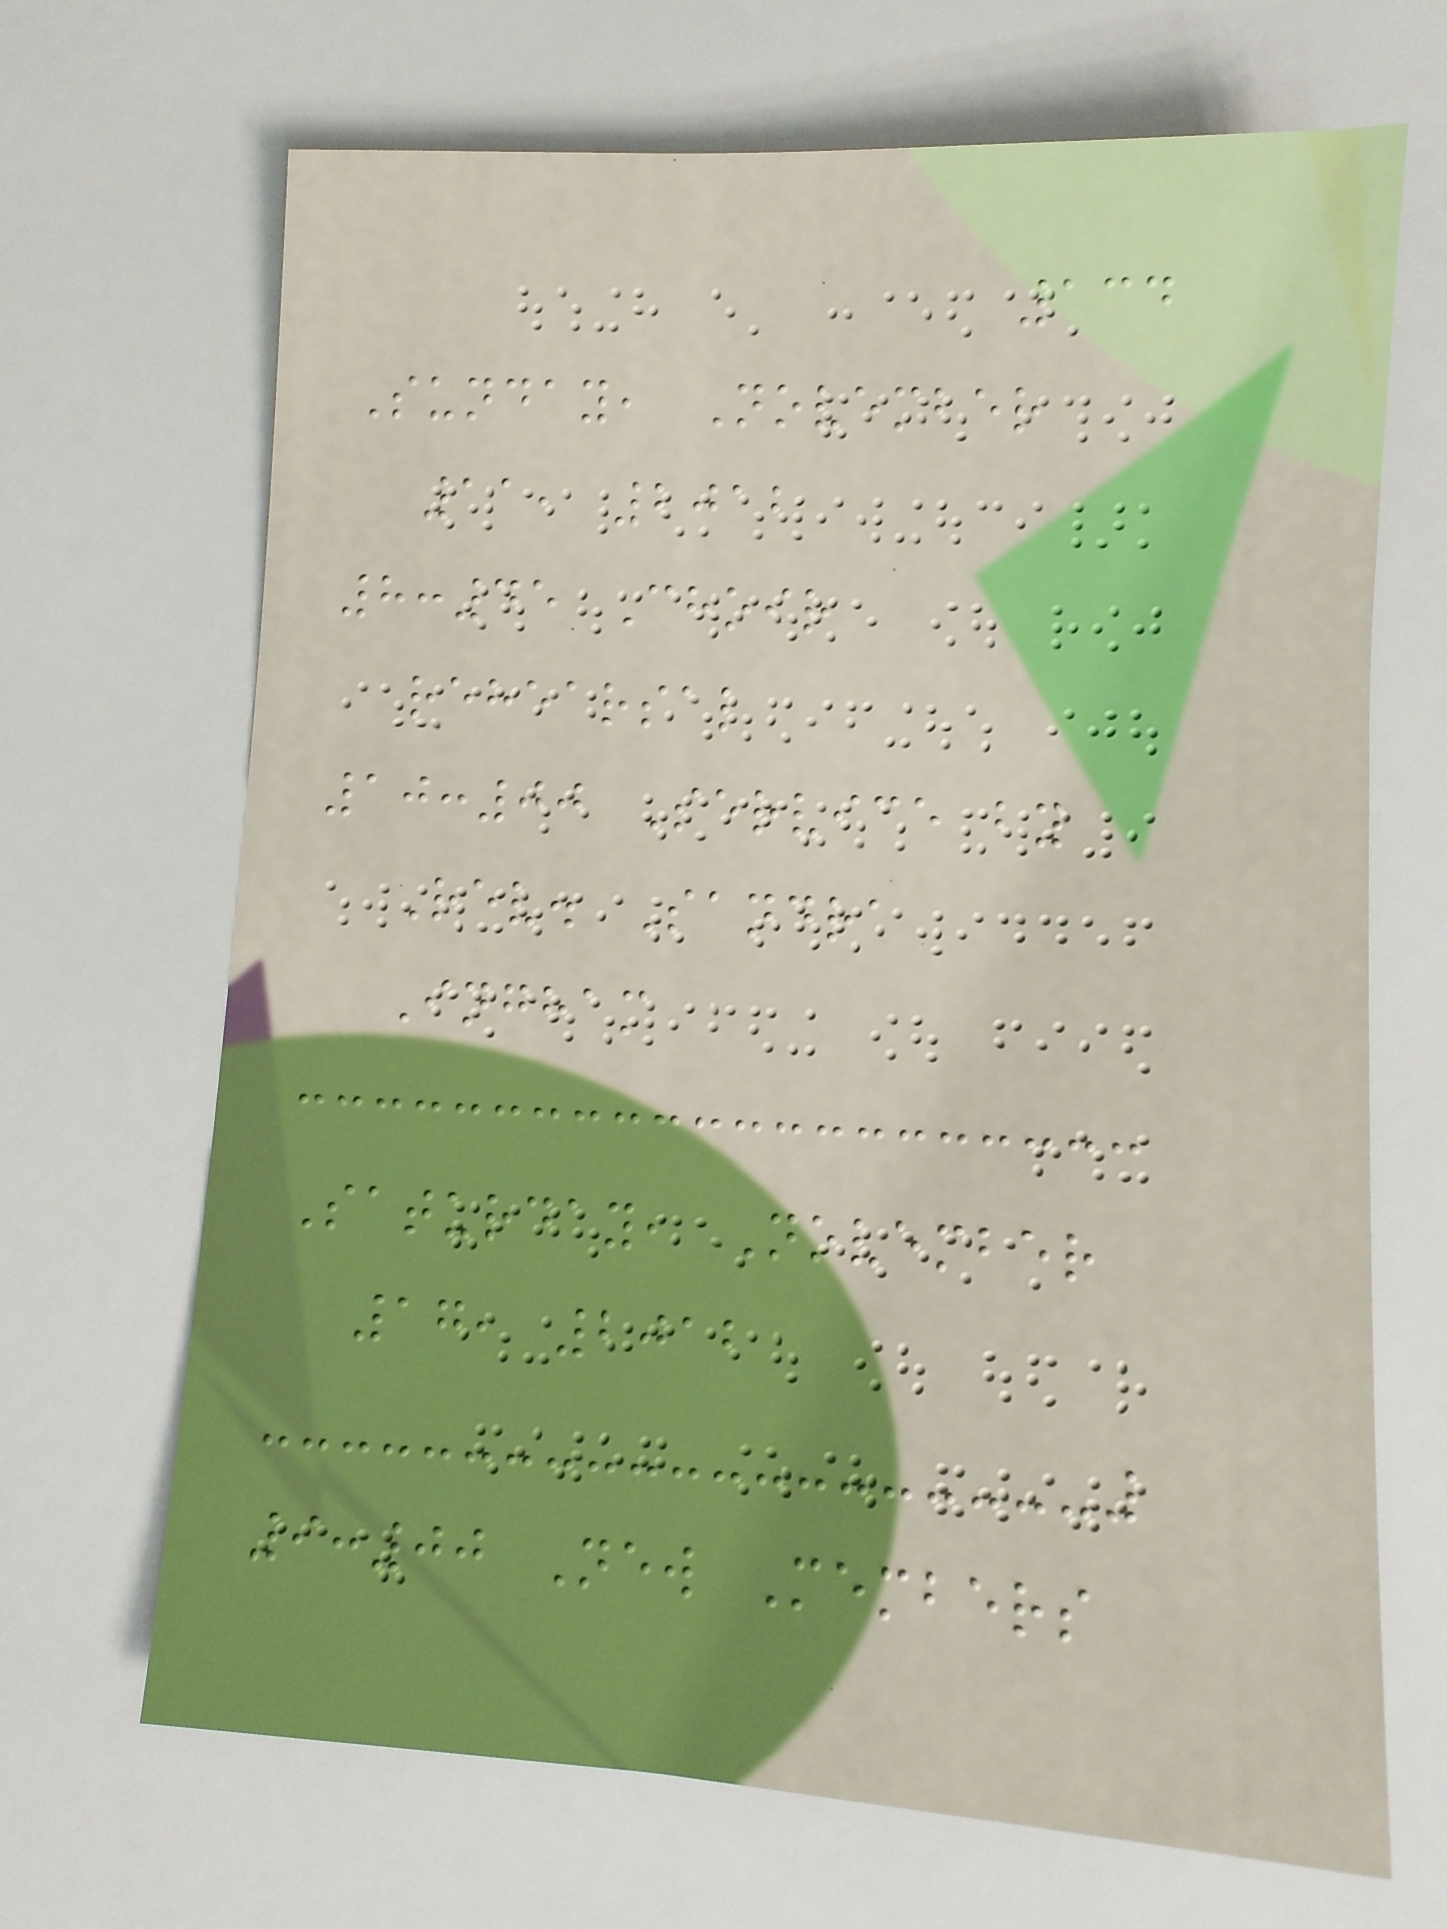134
Sunday, November
11, 2012
8:45 Choir
rehearsal
10:00 Service by
Rev. Sandra
Ingham
Saturday, November
17, 2012
9:00 New Members
